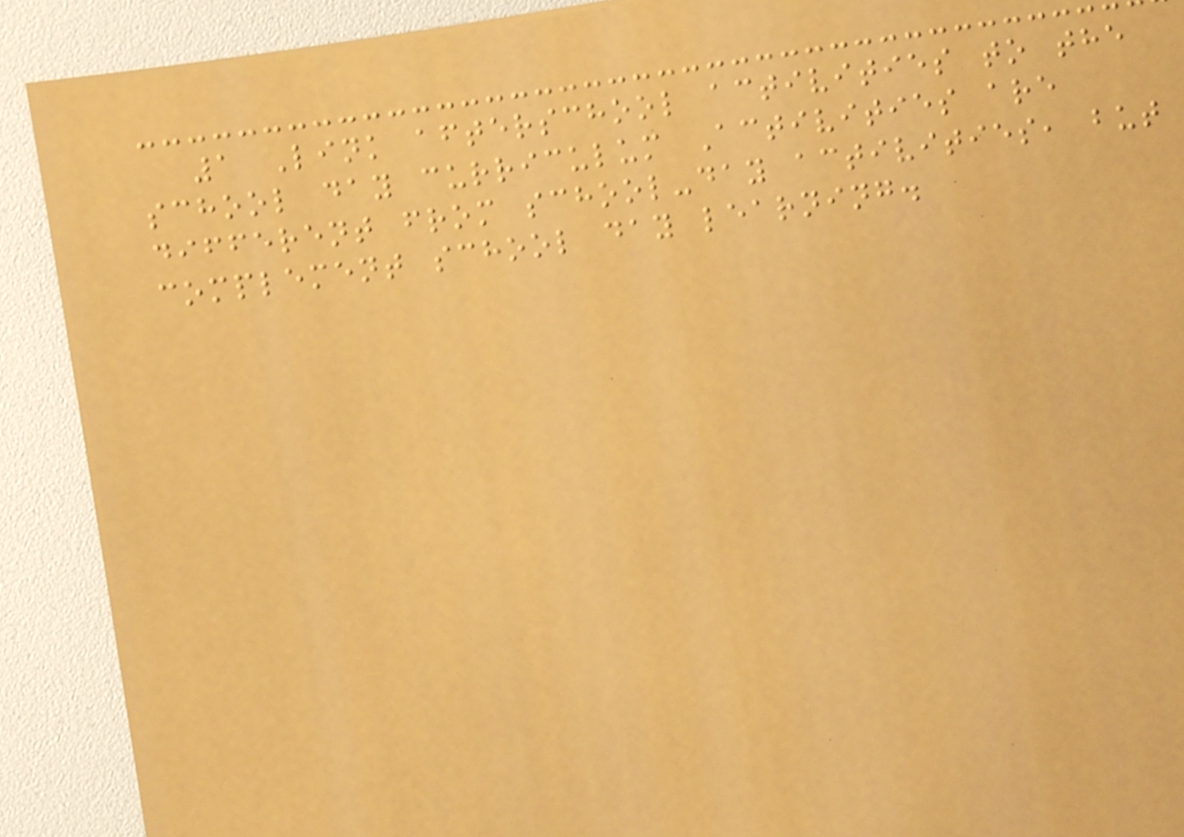1 Link afterschool activities to the
school day curriculum Activities are
different from school-day activities, but
complement school day learning.
